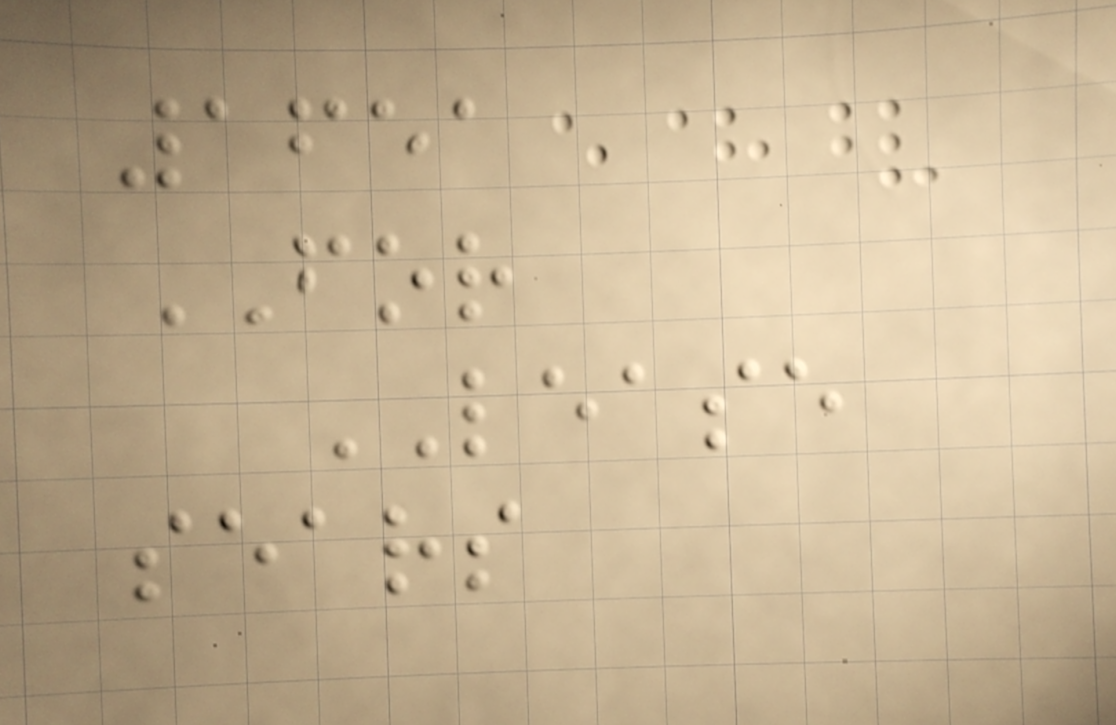1651
FOR
LEASE
sears
